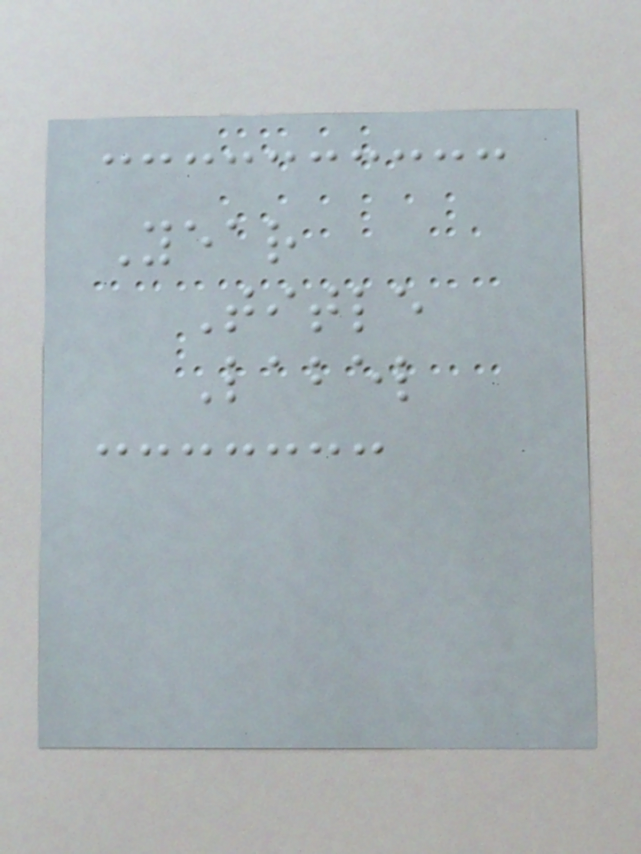Year
Title
Label
